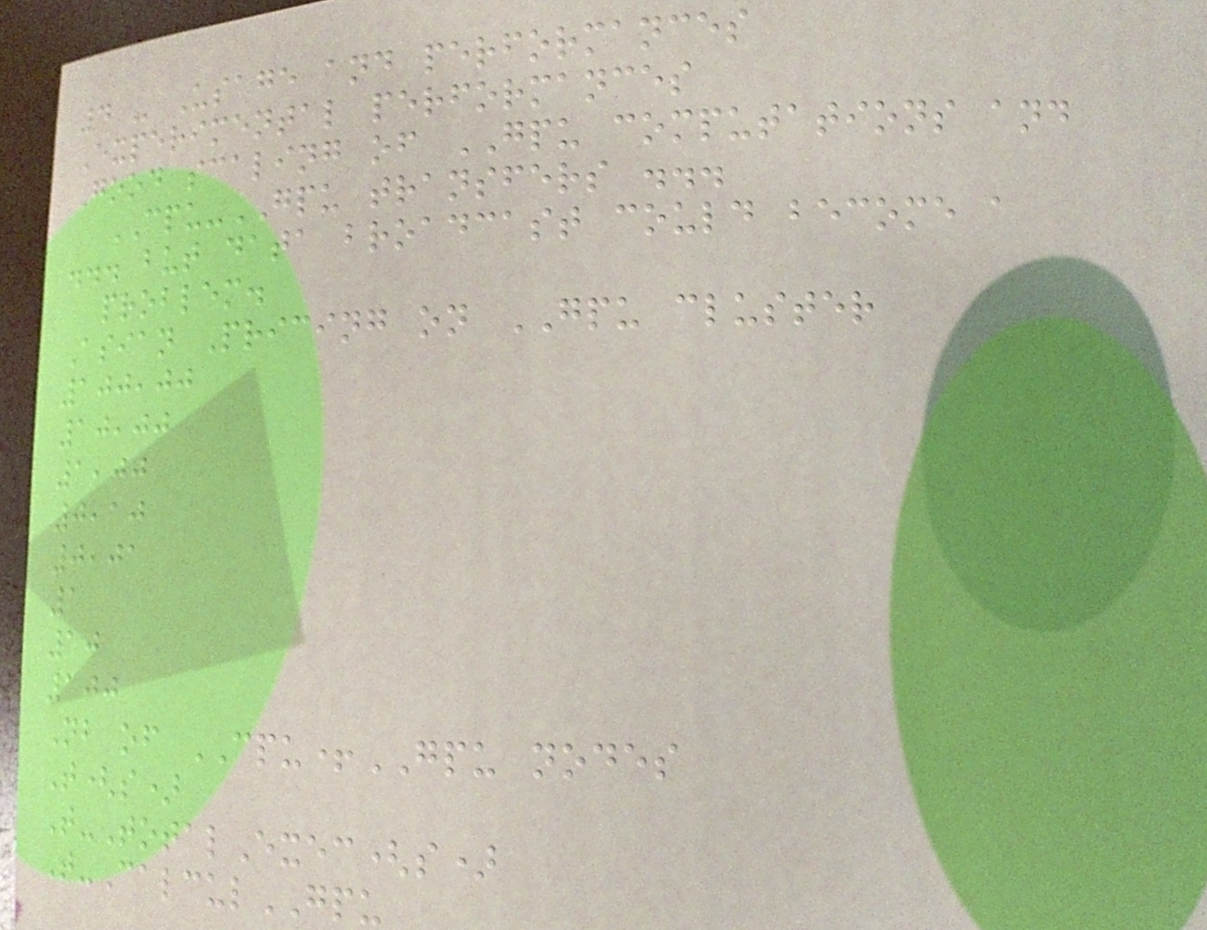4 - Usage and performances
Experimental performances
Good scaling of GPU computations and
CPU-GPU transfers ...
... but data broadcast could become a
problem.
Asian Pricing on GPU cluster
100,00
10,00
1,00
0,10
0,01
1
10
100
Nb of CPU+GPU nodes
T(s)
T-TotalExec(s)
T-CalculGPU
